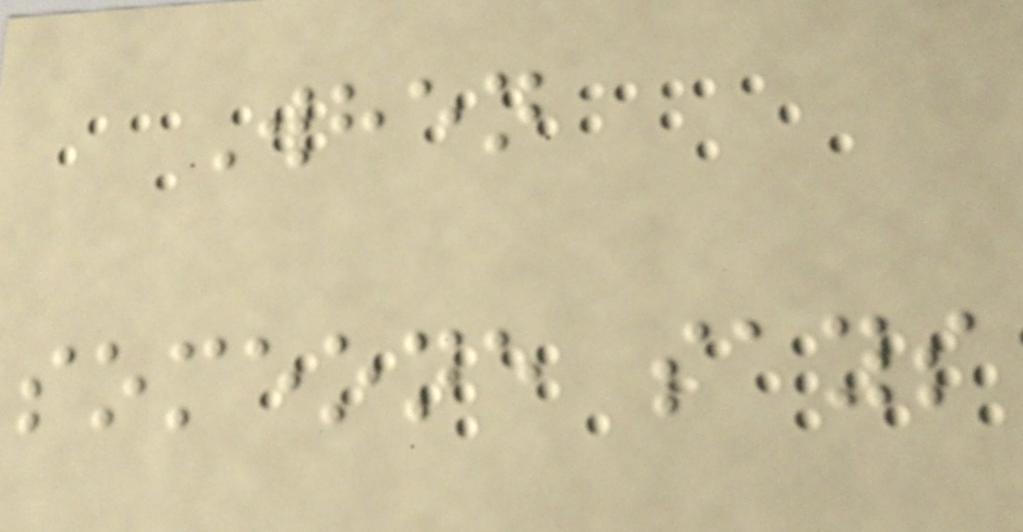When
someone says
